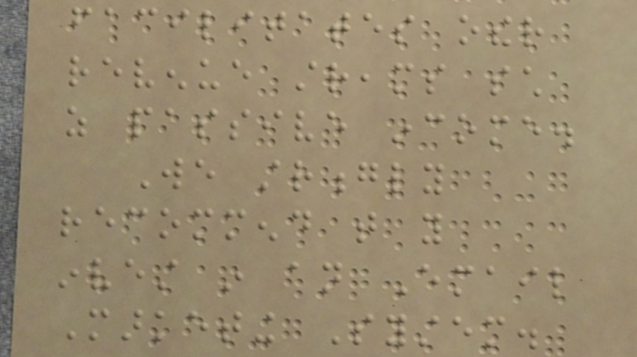facilitates other
revenue streams such
as passive income.
We strongly
recommend that you
invest in an Email
Marketing System.
